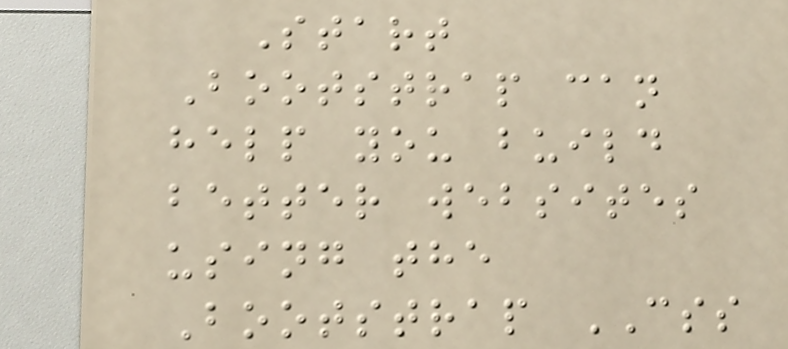Start
Bootstrap can
help you build
better websites
using the
Bootstrap CSS
